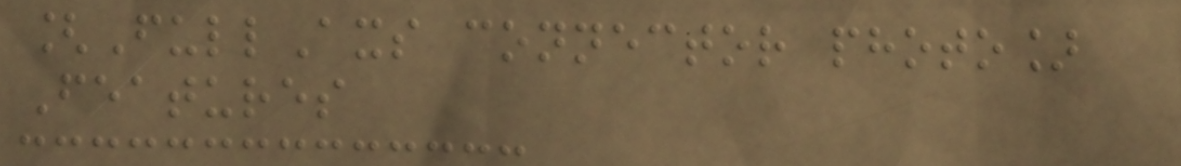[FullAxs connector photo]
Features
